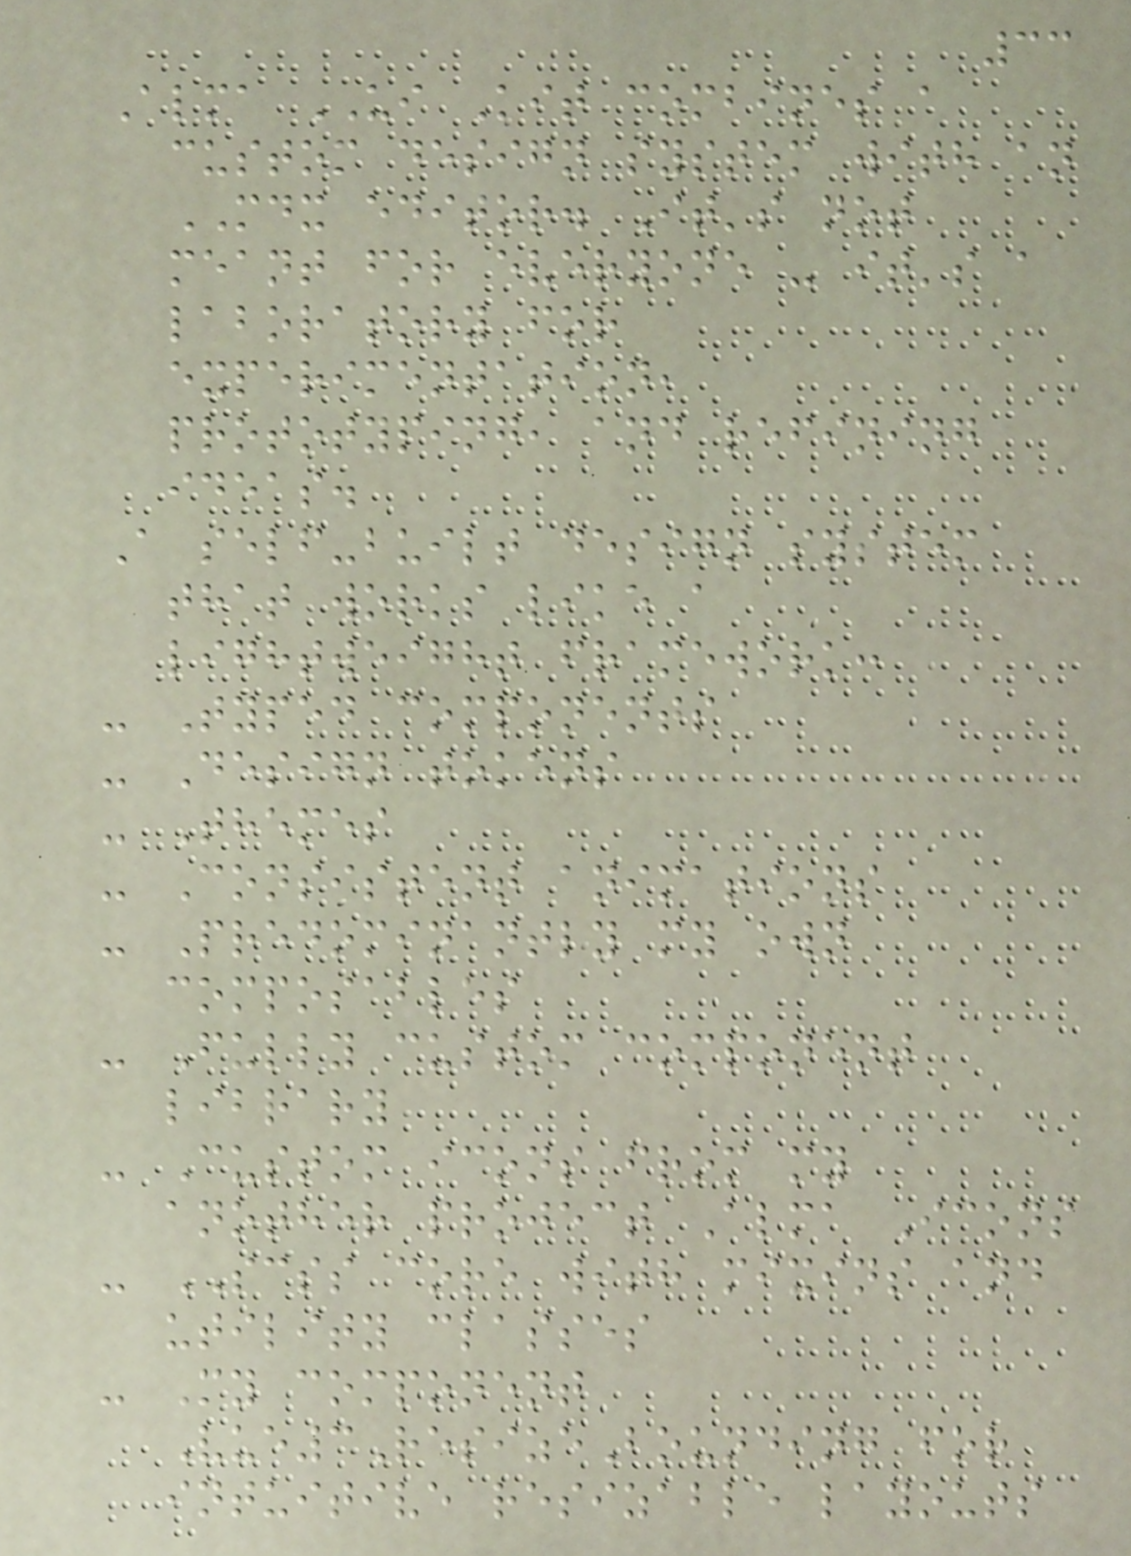33
Alma UI Kit combines a
custom design system with an
MDX editor. It's not
meant for everyone - it's a
laboratory for
experimentation,
prototyping, and refining
ideas.
A self-built design system
that works like a
lightweight framework:
- Typed components
- Design tokens
- Themes
- Consistent animations
- Predominantly my own
composables
- Fully custom component
library
- Custom icons from my
another project Alma Icons
- SCSS core with mixins and
utility classes
- My component
Vue3ResizeBounding for
intuitive resizable layouts
